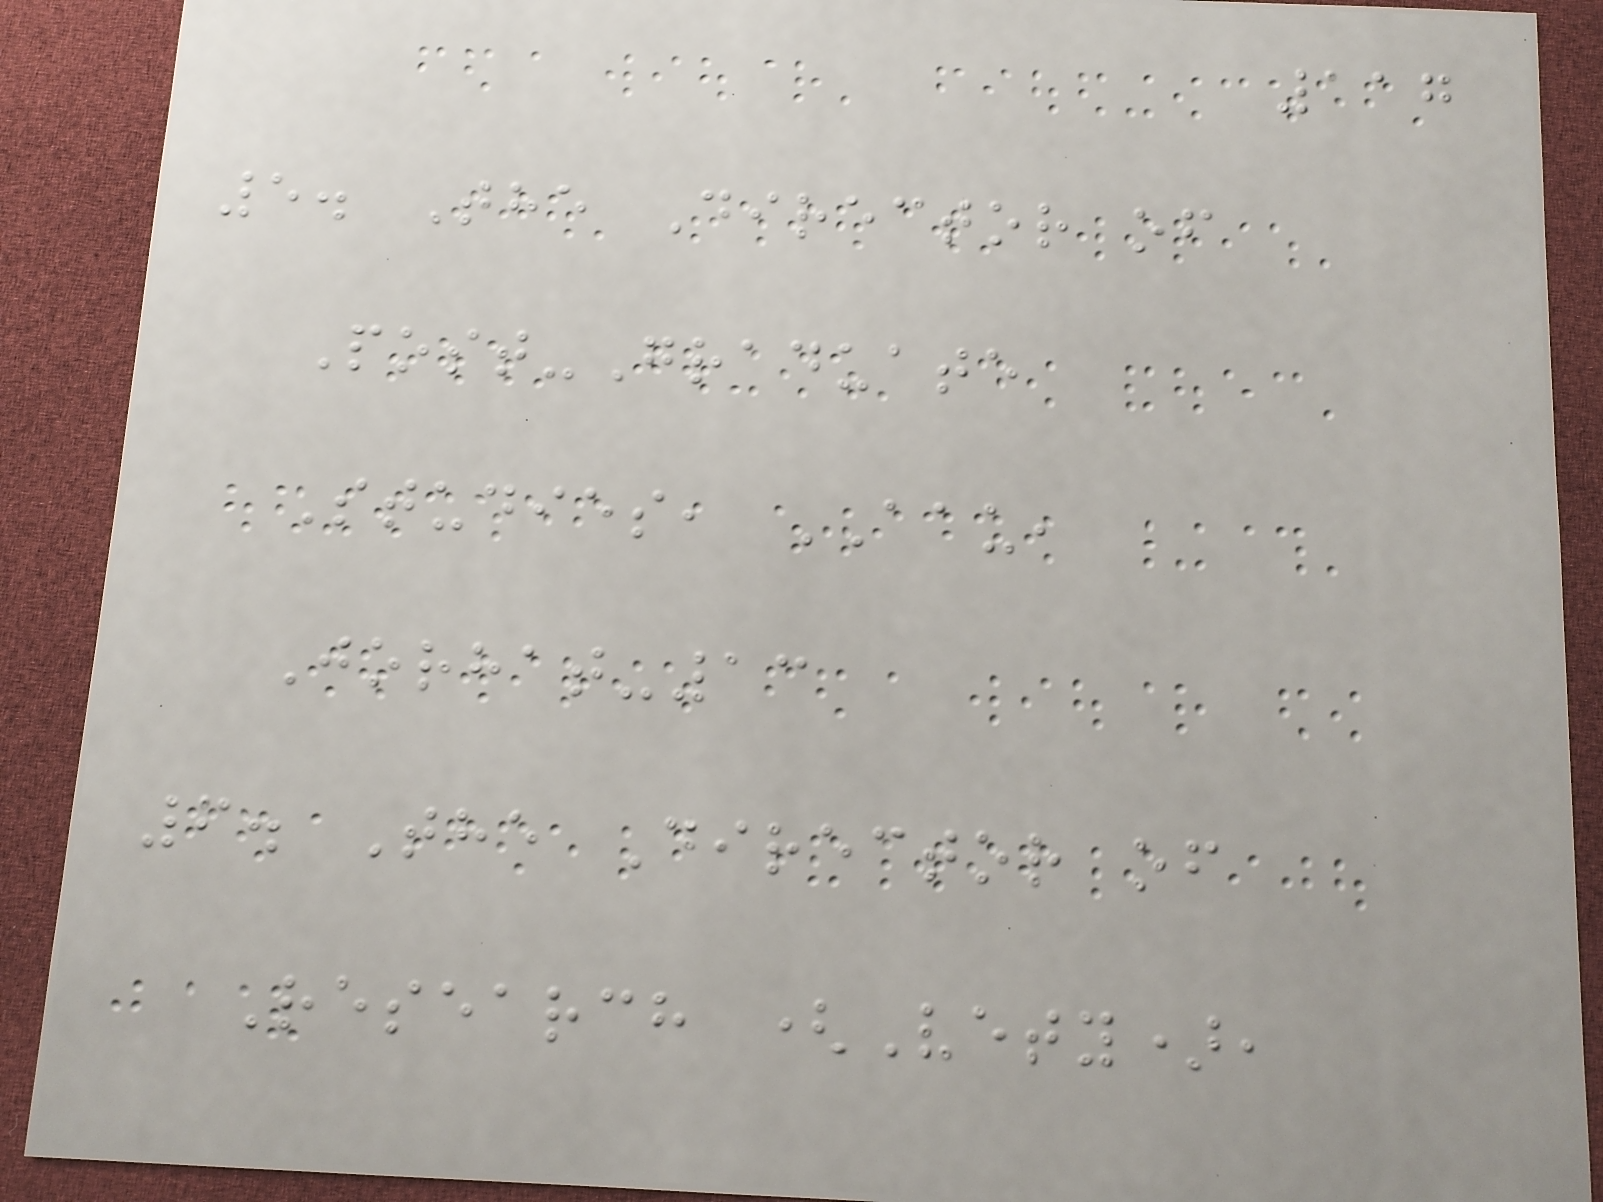117
5. The Director of
Post-Graduate
Studies, AAU,
Jorhat-13
6. The Director of
Research (Vety),
